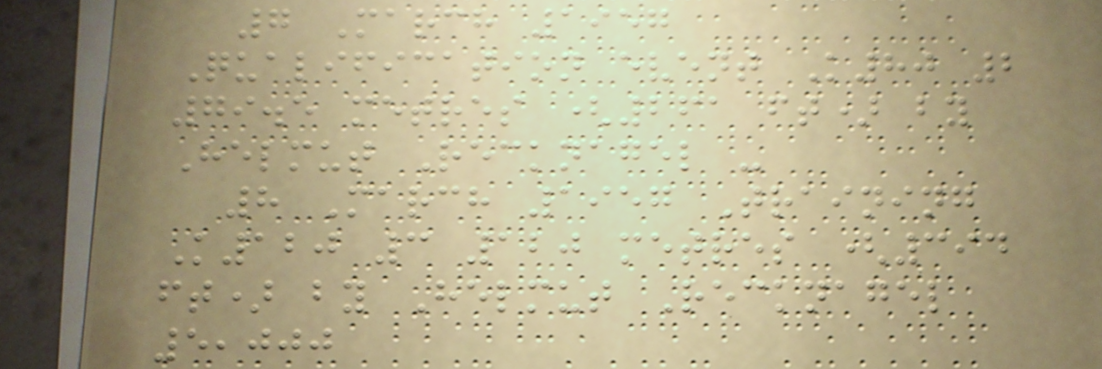7 March 1957
Qualification event K80 2
79.5 metres (261 ft) by
Helmut Recknagel -
8 March 1957 Training
K120 3 120 metres (394
ft) by Helmut Recknagel
5,000
